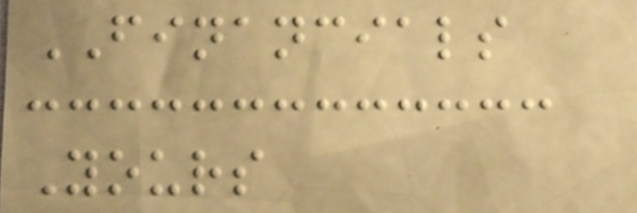FINANCIALS
Yours
